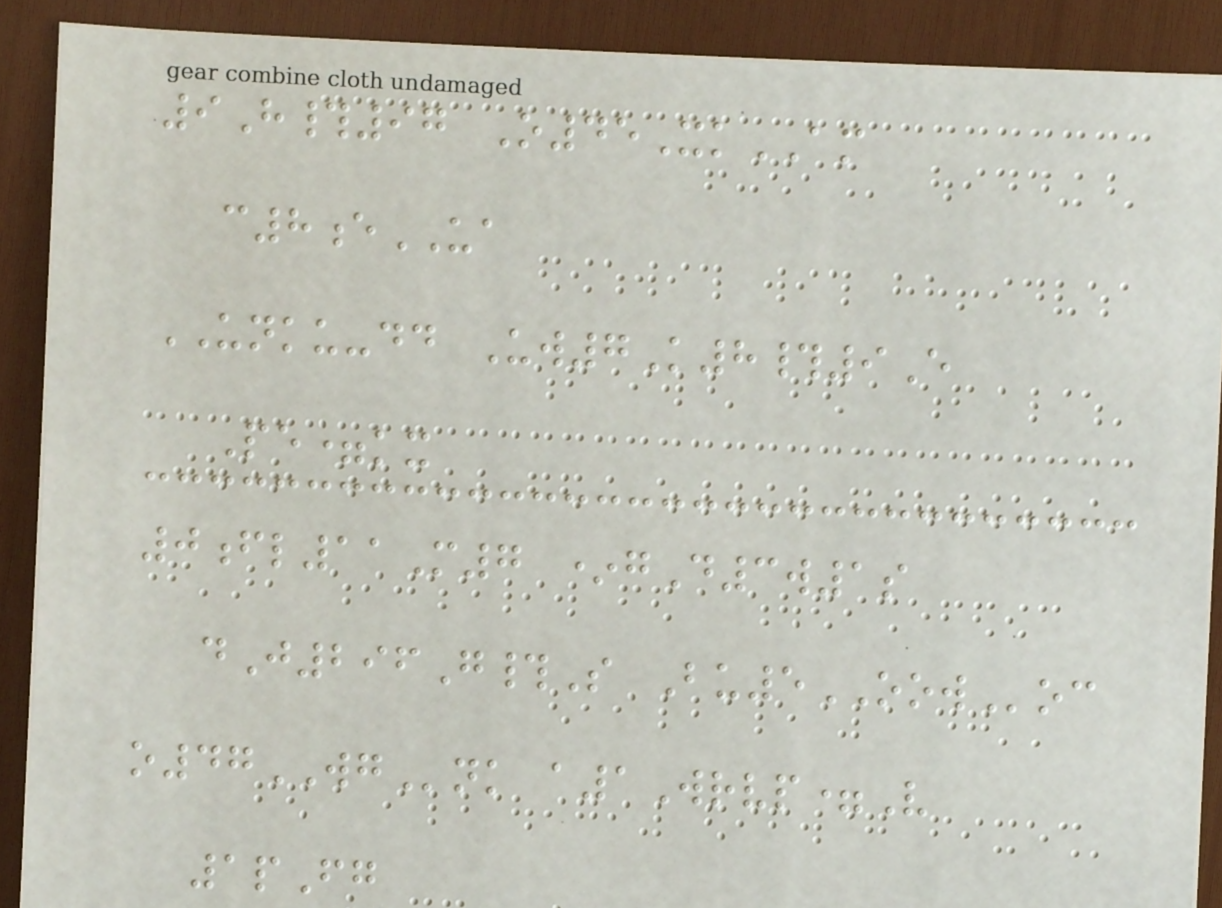9H#97 O45XkAM
c8eUA
UNKU-dd Uw7K8#9E
Pe=kx
0fl11M7 *gD3w1s
dJ296G#S Bu5OOWoc
o47WGnk a1Wrvp=V
1pFg
